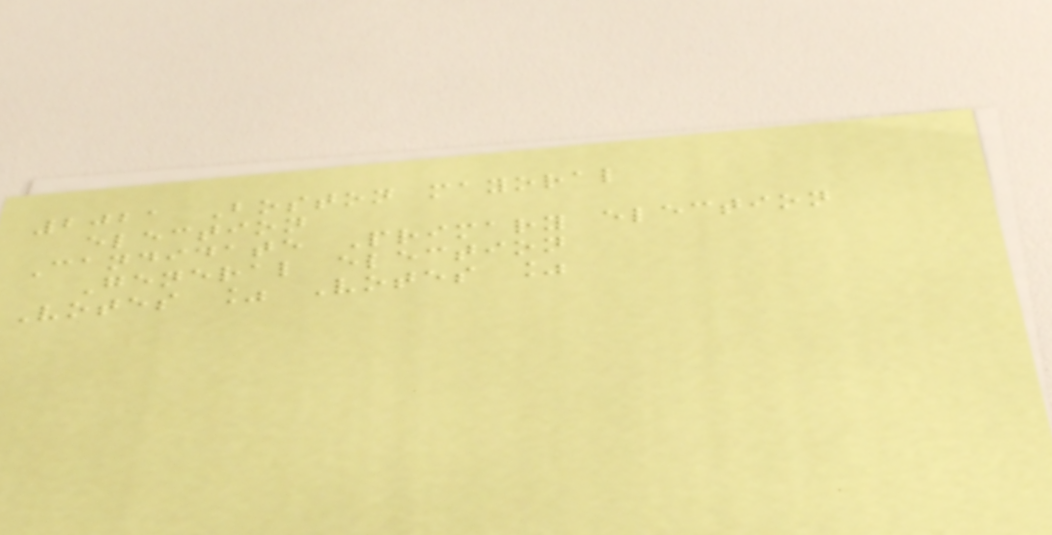2021 Boston mayoral
election
Candidate Primary election
General election
Votes % Votes %
